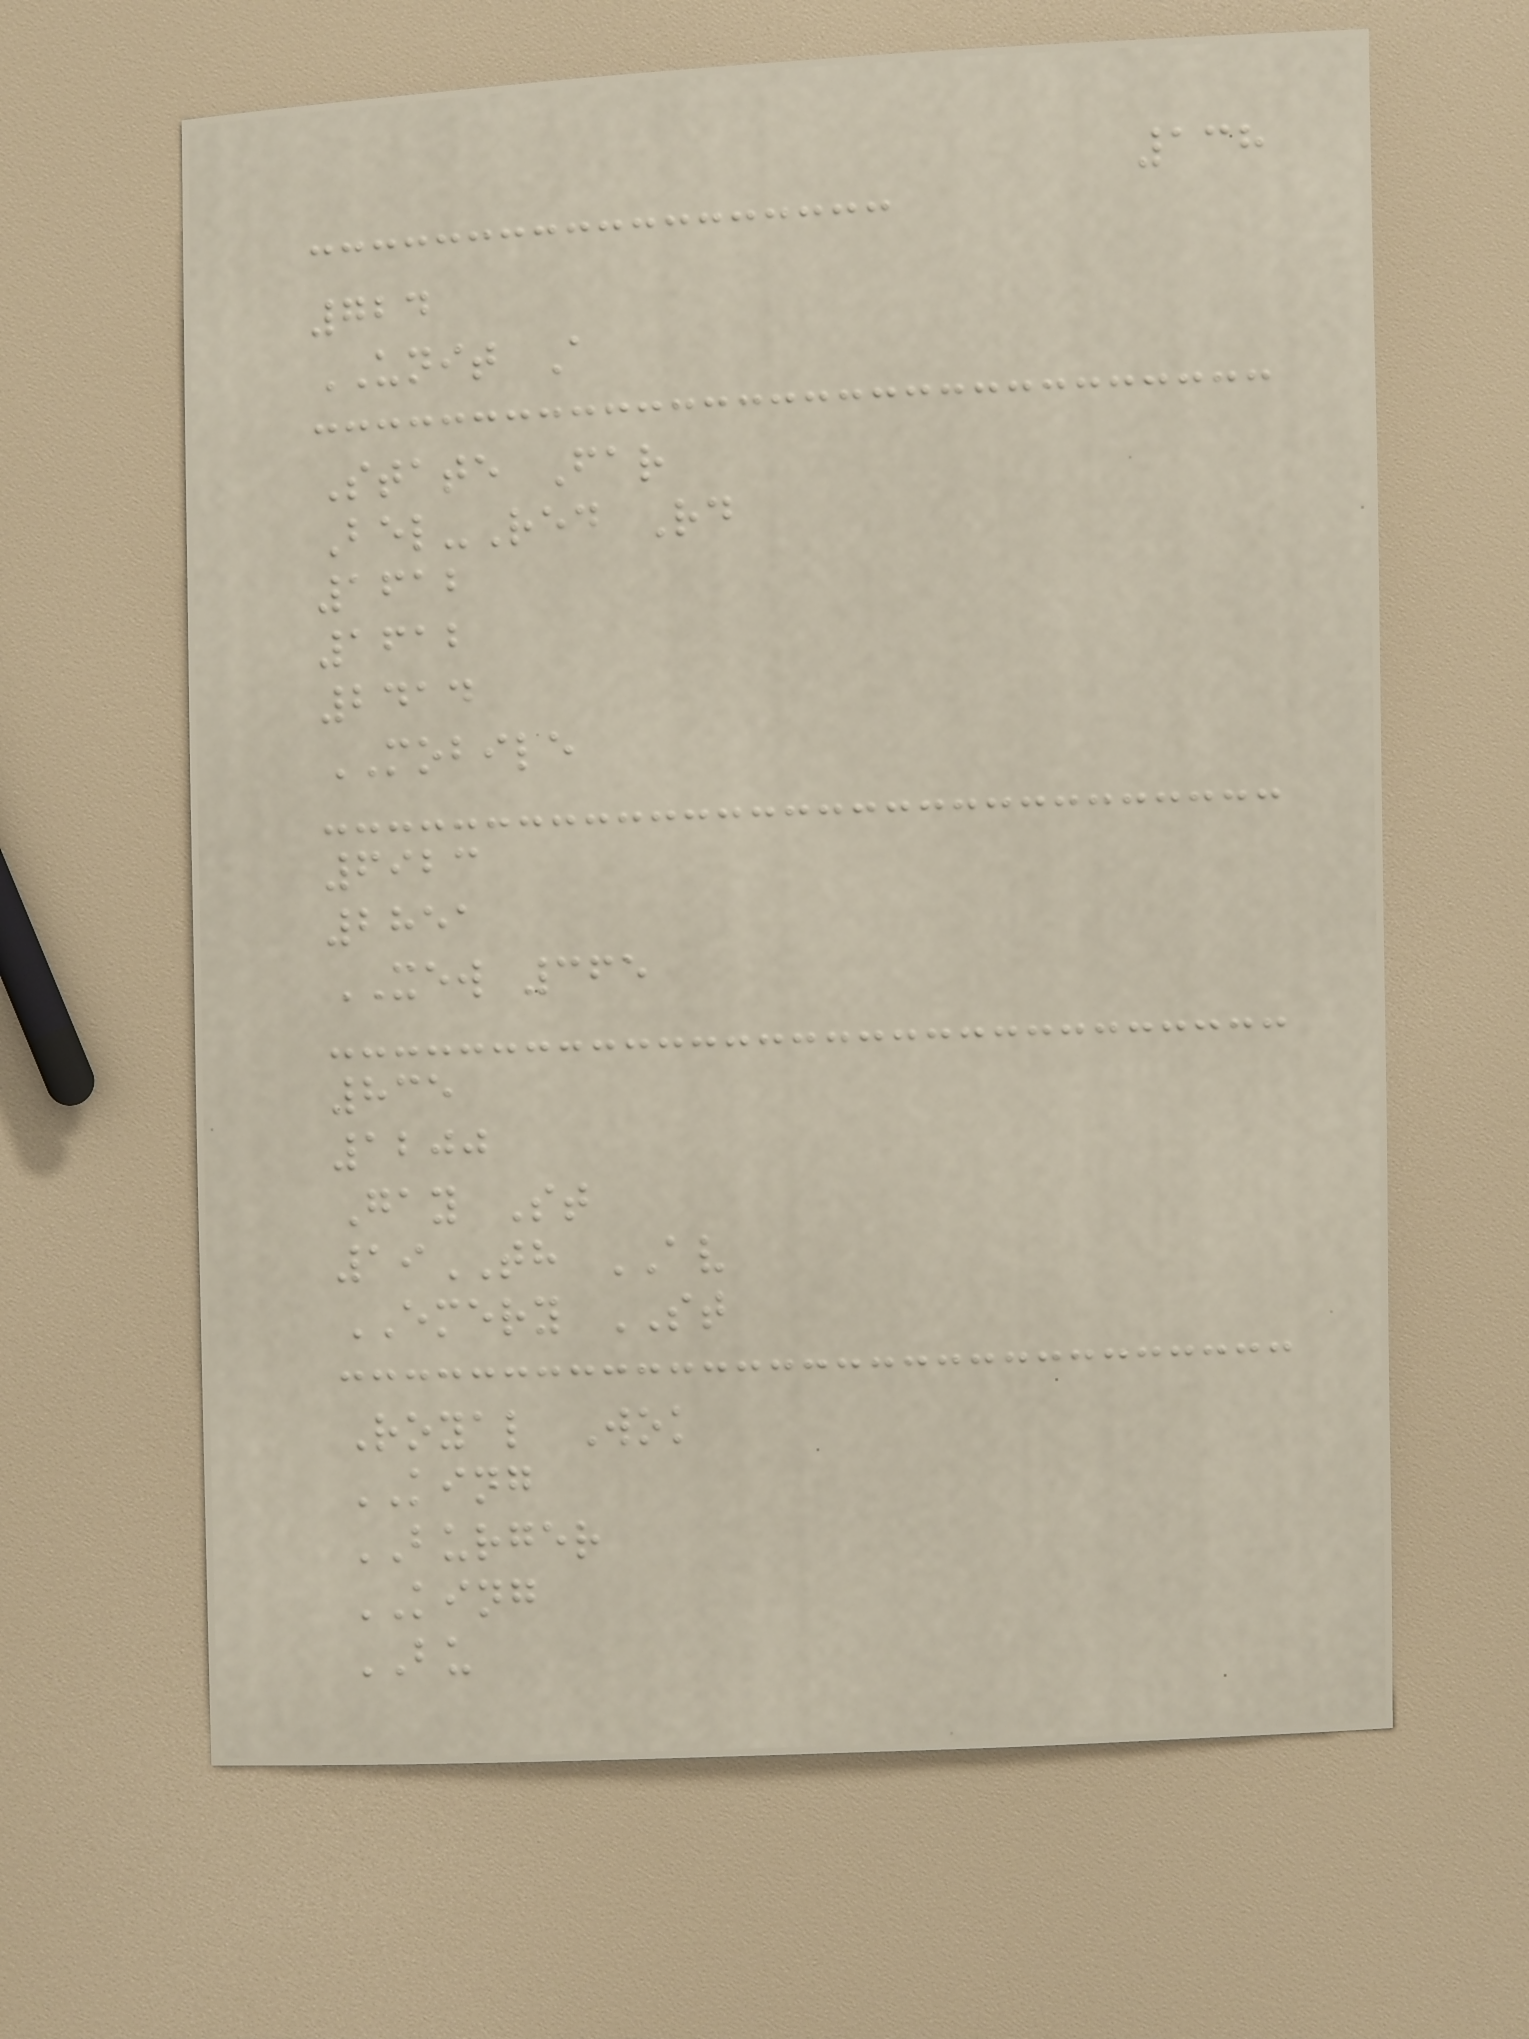138
724
UNIT A
State Far
Bel-Red Rd
1612
1612
2414
MOBILE
6923
2851
XEW 365
835
1200
Gay St
19TH AV
EMERY ST
Royal Wok
KING
BURGER
KING
BU
